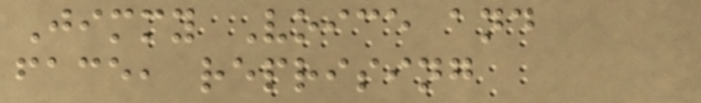Jimmy Voice and
face, reprising
